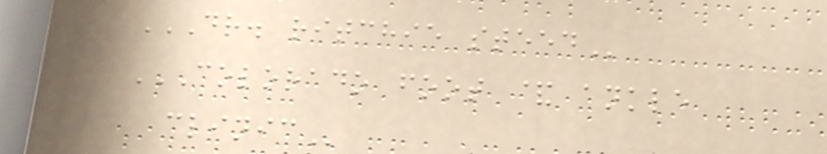DR. RITCHIE STEED
COLORADO FOOT & ANKLE
CLINIC
